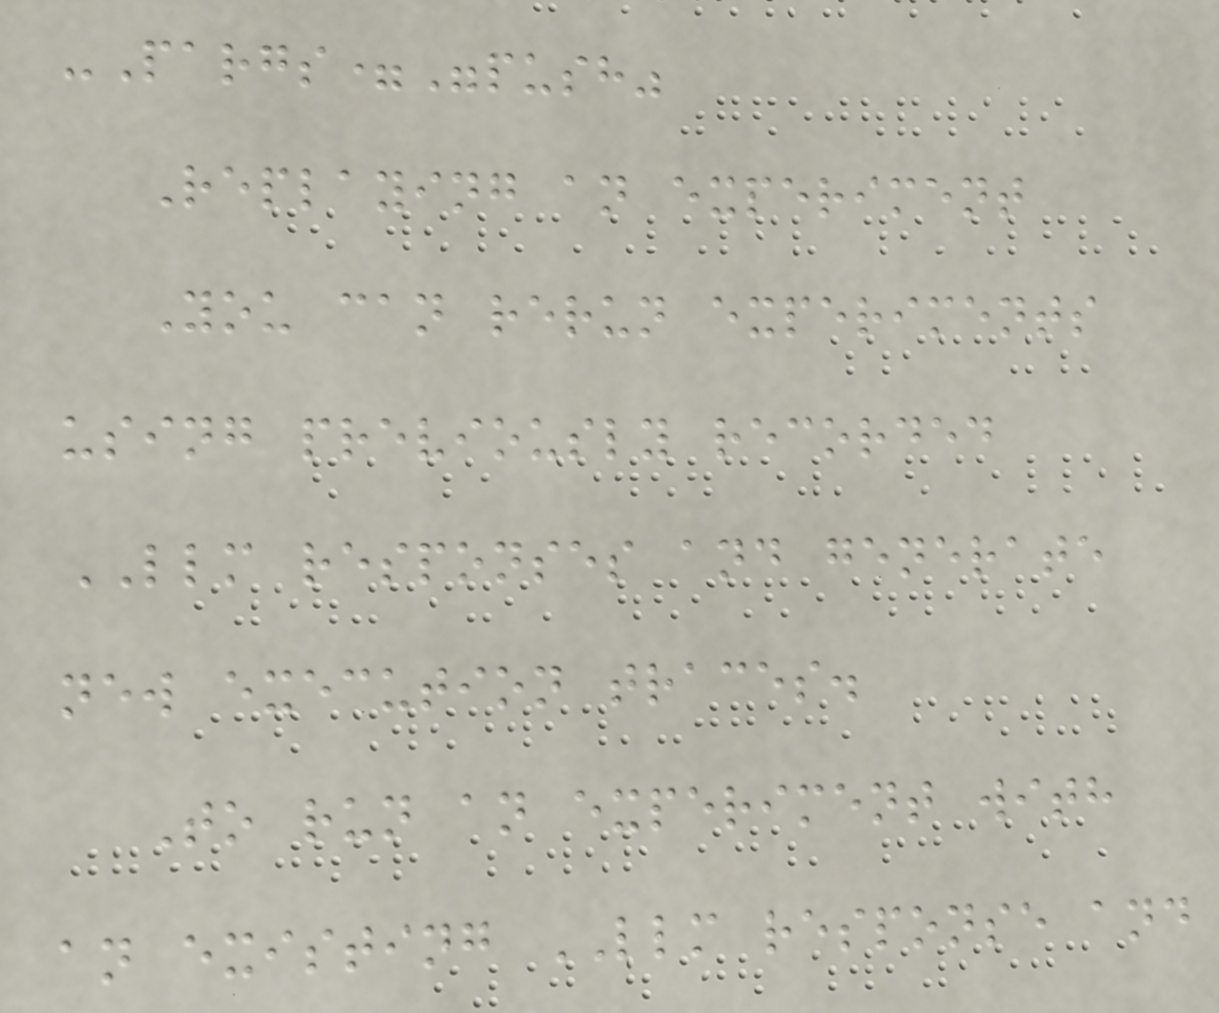-Pargs="push"
Replaying an experiment
You can rerun experiments
using previously recorded
LLM responses and generate
new execution traces.
To run an experiment with
an existing LLM response and
